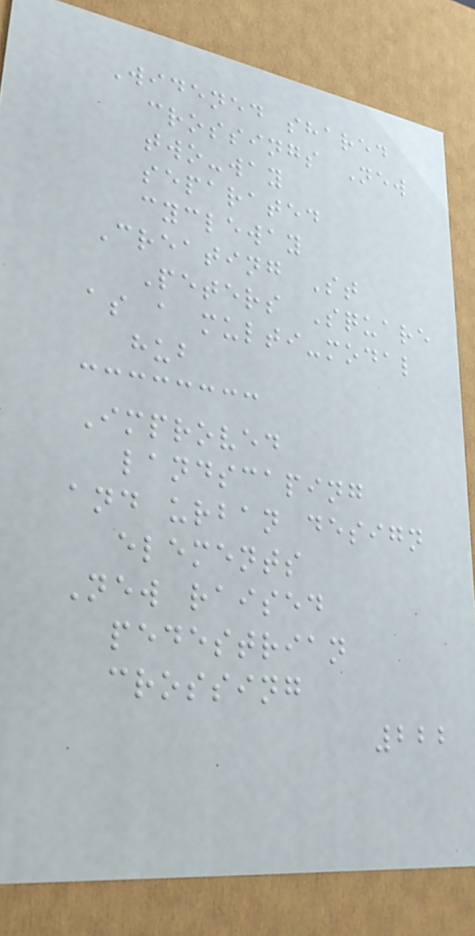Widened shared
crossings New
two-way
separated
cycleway
Creating St
Peters Square
as a multi-modal
hub
Improved
landscaping
and urban design
elements
New raised
pedestrian
crossing
222
